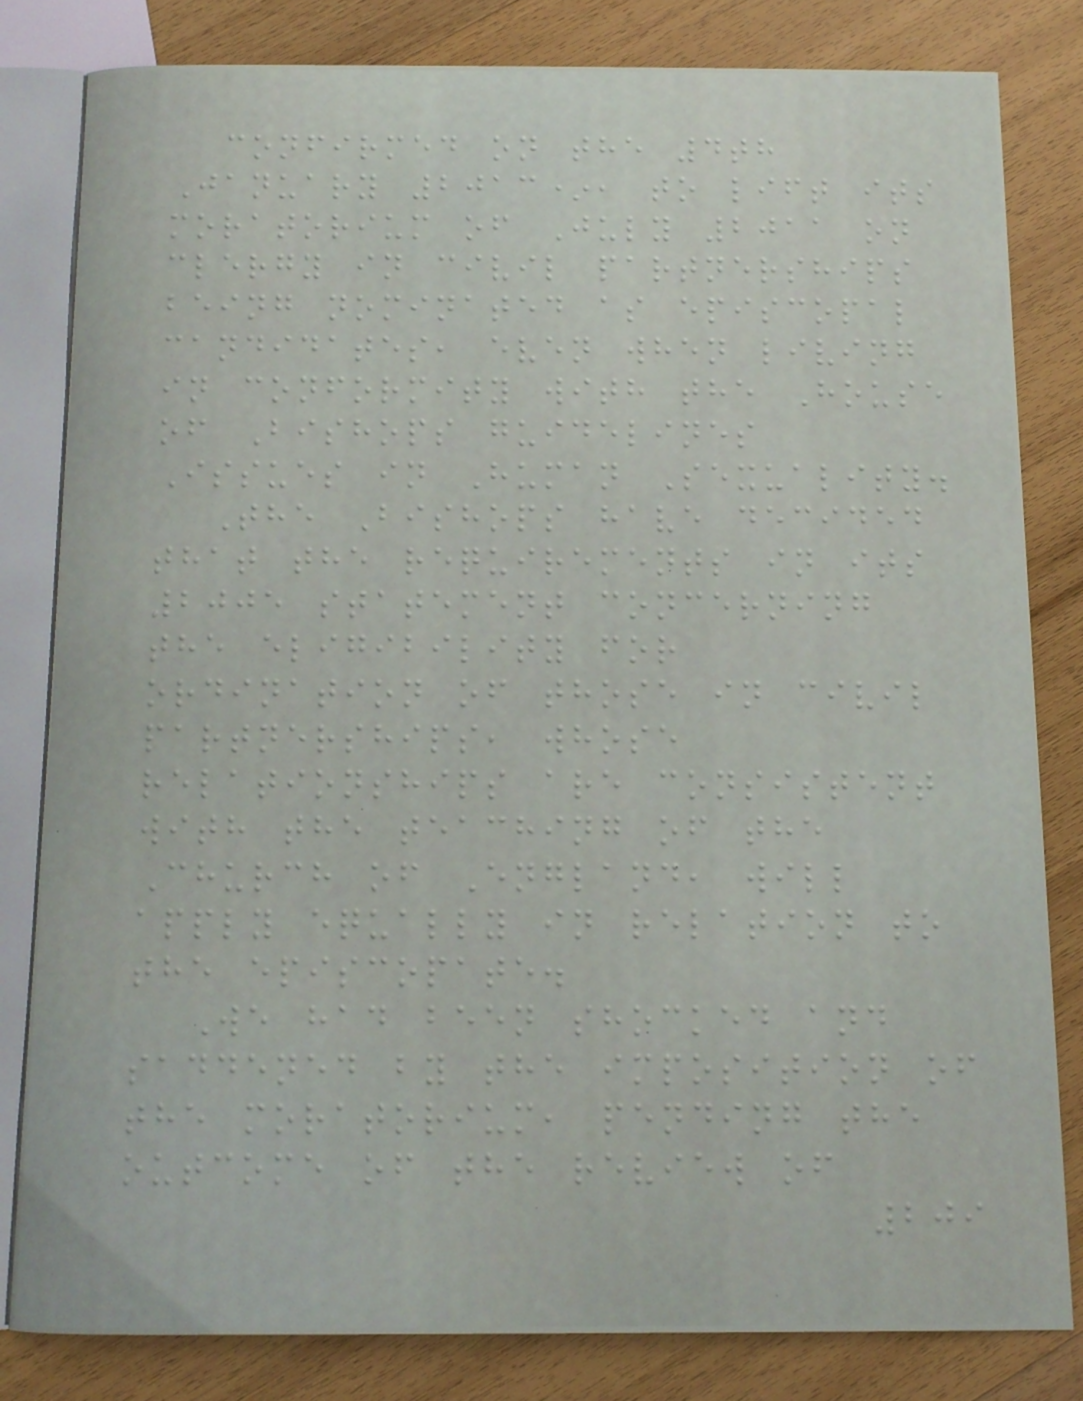confirmed on the 4th
January 2013*, to lift its
moratorium of July 2011 on
clergy in civil partnerships
being nominated as episcopal
candidates, even when living
in conformity with the House
of Bishops guidelines
Issues in Human Sexuality.
The Bishops have decided
that the requirements in its
2005 statement concerning
the eligibility for
ordination of those in civil
partnerships, whose
relationships are consistent
with the teaching of the
Church of England, will
apply equally in relation to
the episcopate.
We had been shocked and
saddened by the imposition of
the moratorium, pending the
outcome of the review of
209
